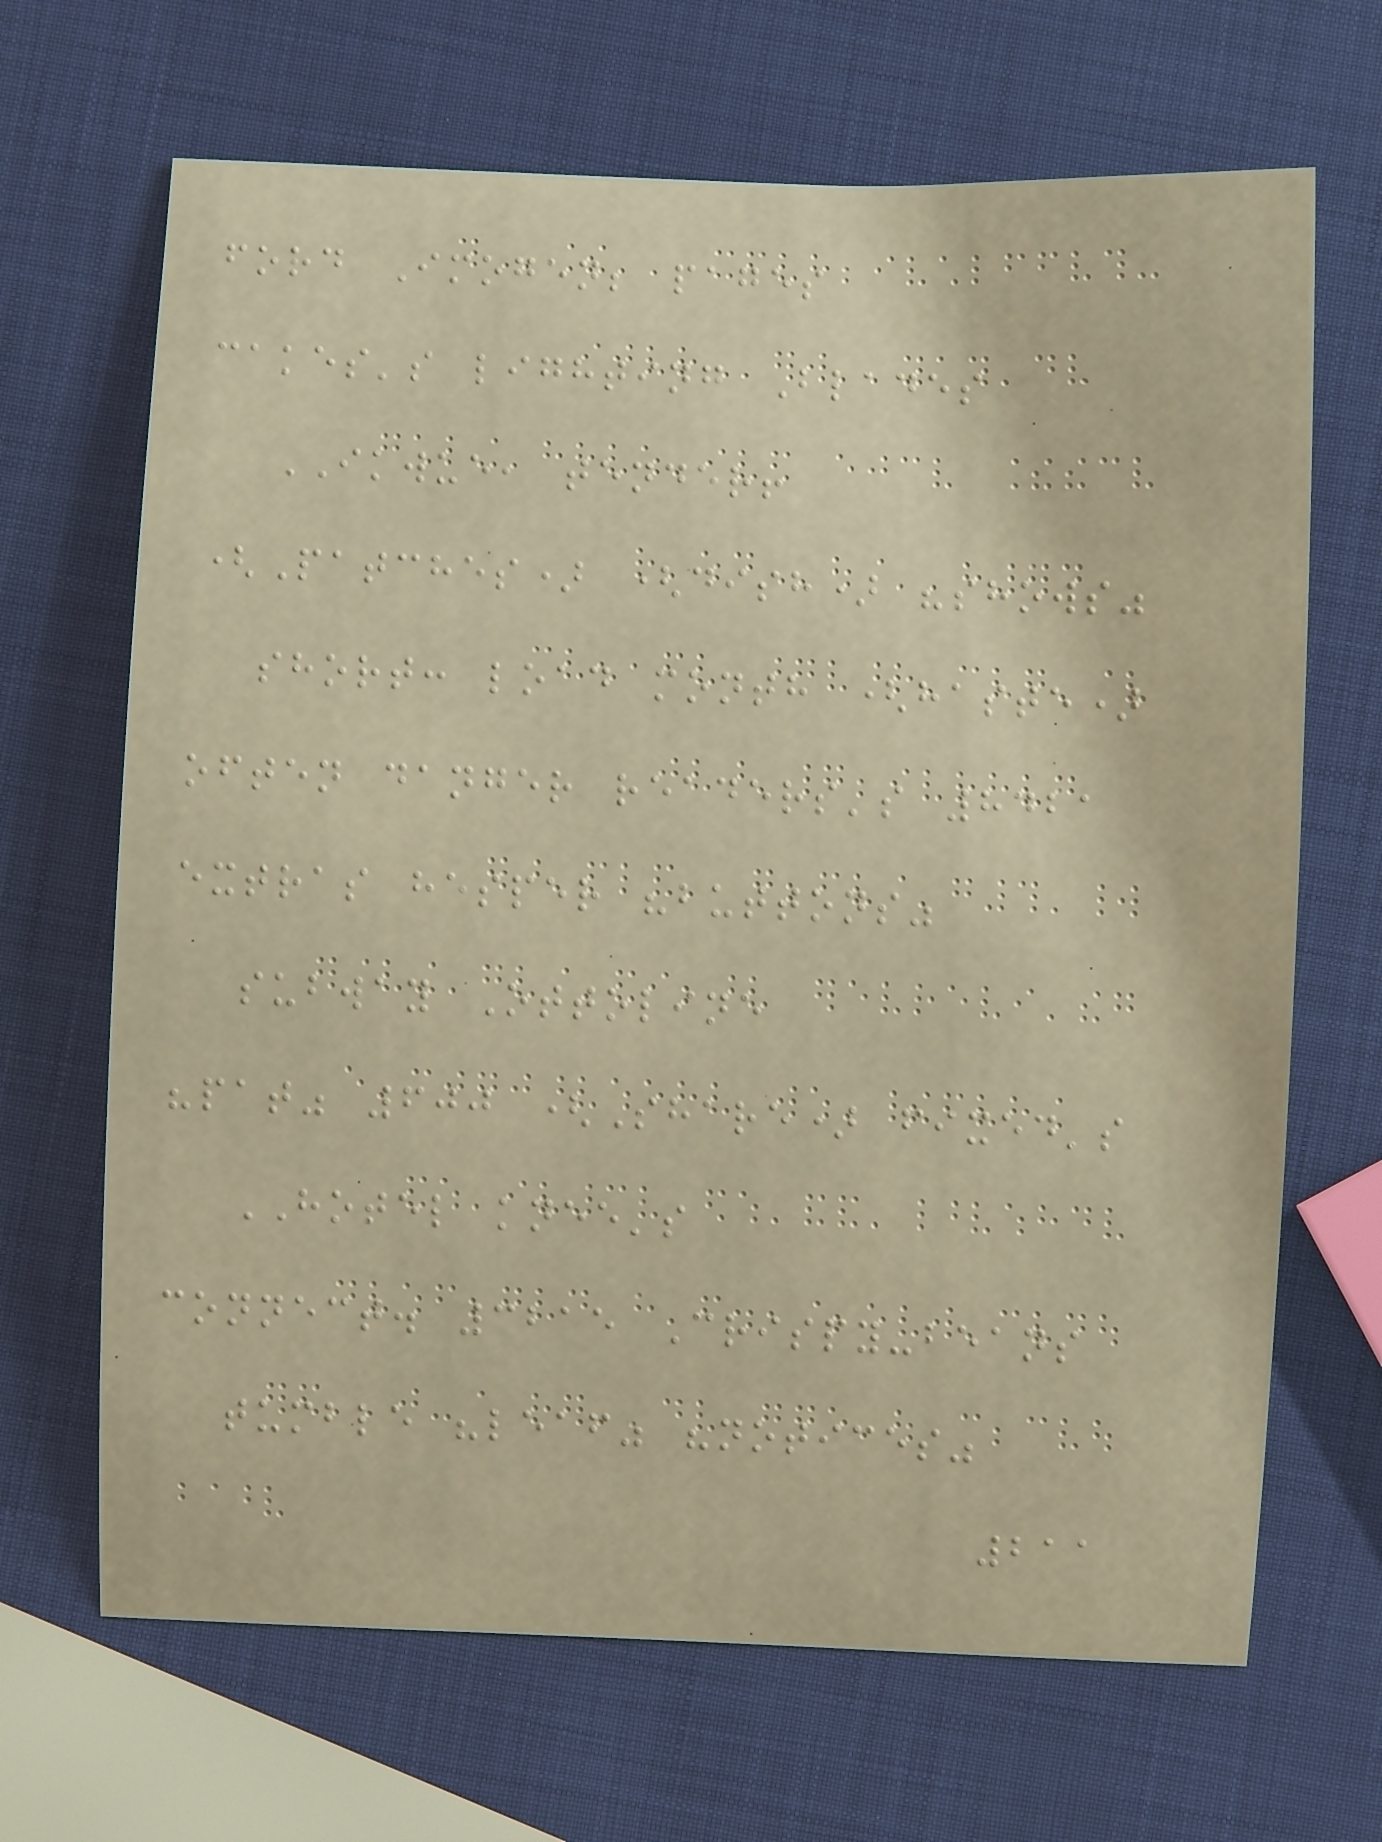ford Imogen; pages
cakes's lighting Blades
IKWUE, tender!
(Patches) (dish) "shows"
short: load month (haste)
often danger readers's 8421
extras hesper "buttons"
subway Ottoline
"pat" 600 (Share) fixed's
HOTEL knee's
connect. 3215 Crispy-beans
tumble "leaf" "notices"
211
